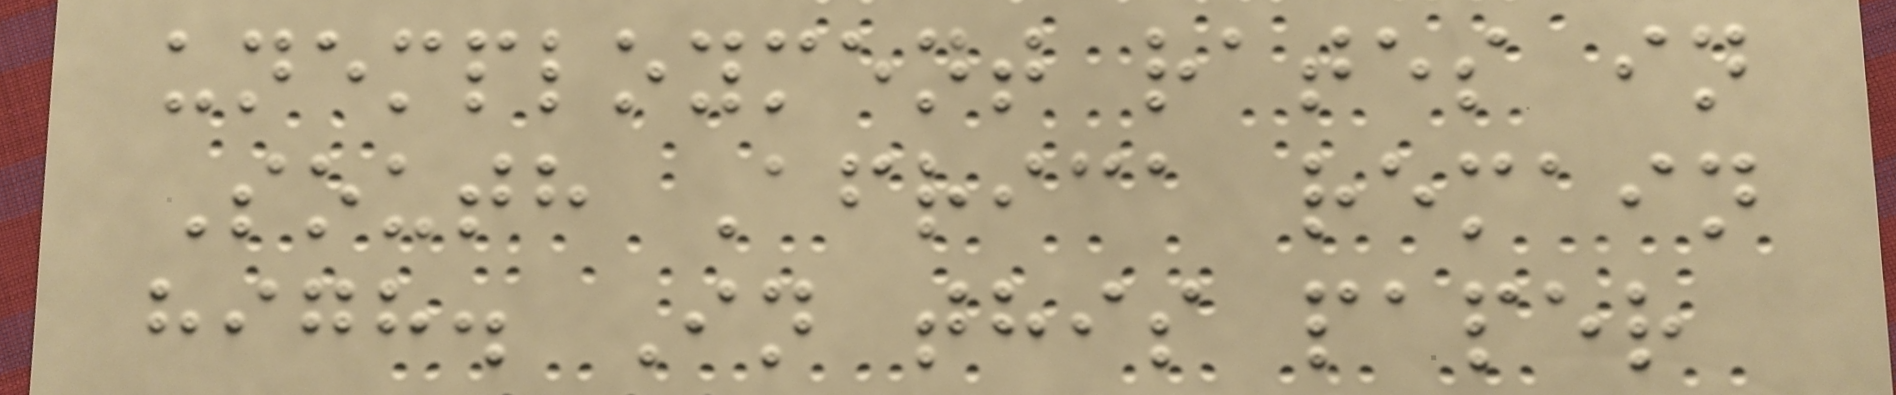unemployment rates in
South Africa remain
high. In this paper
